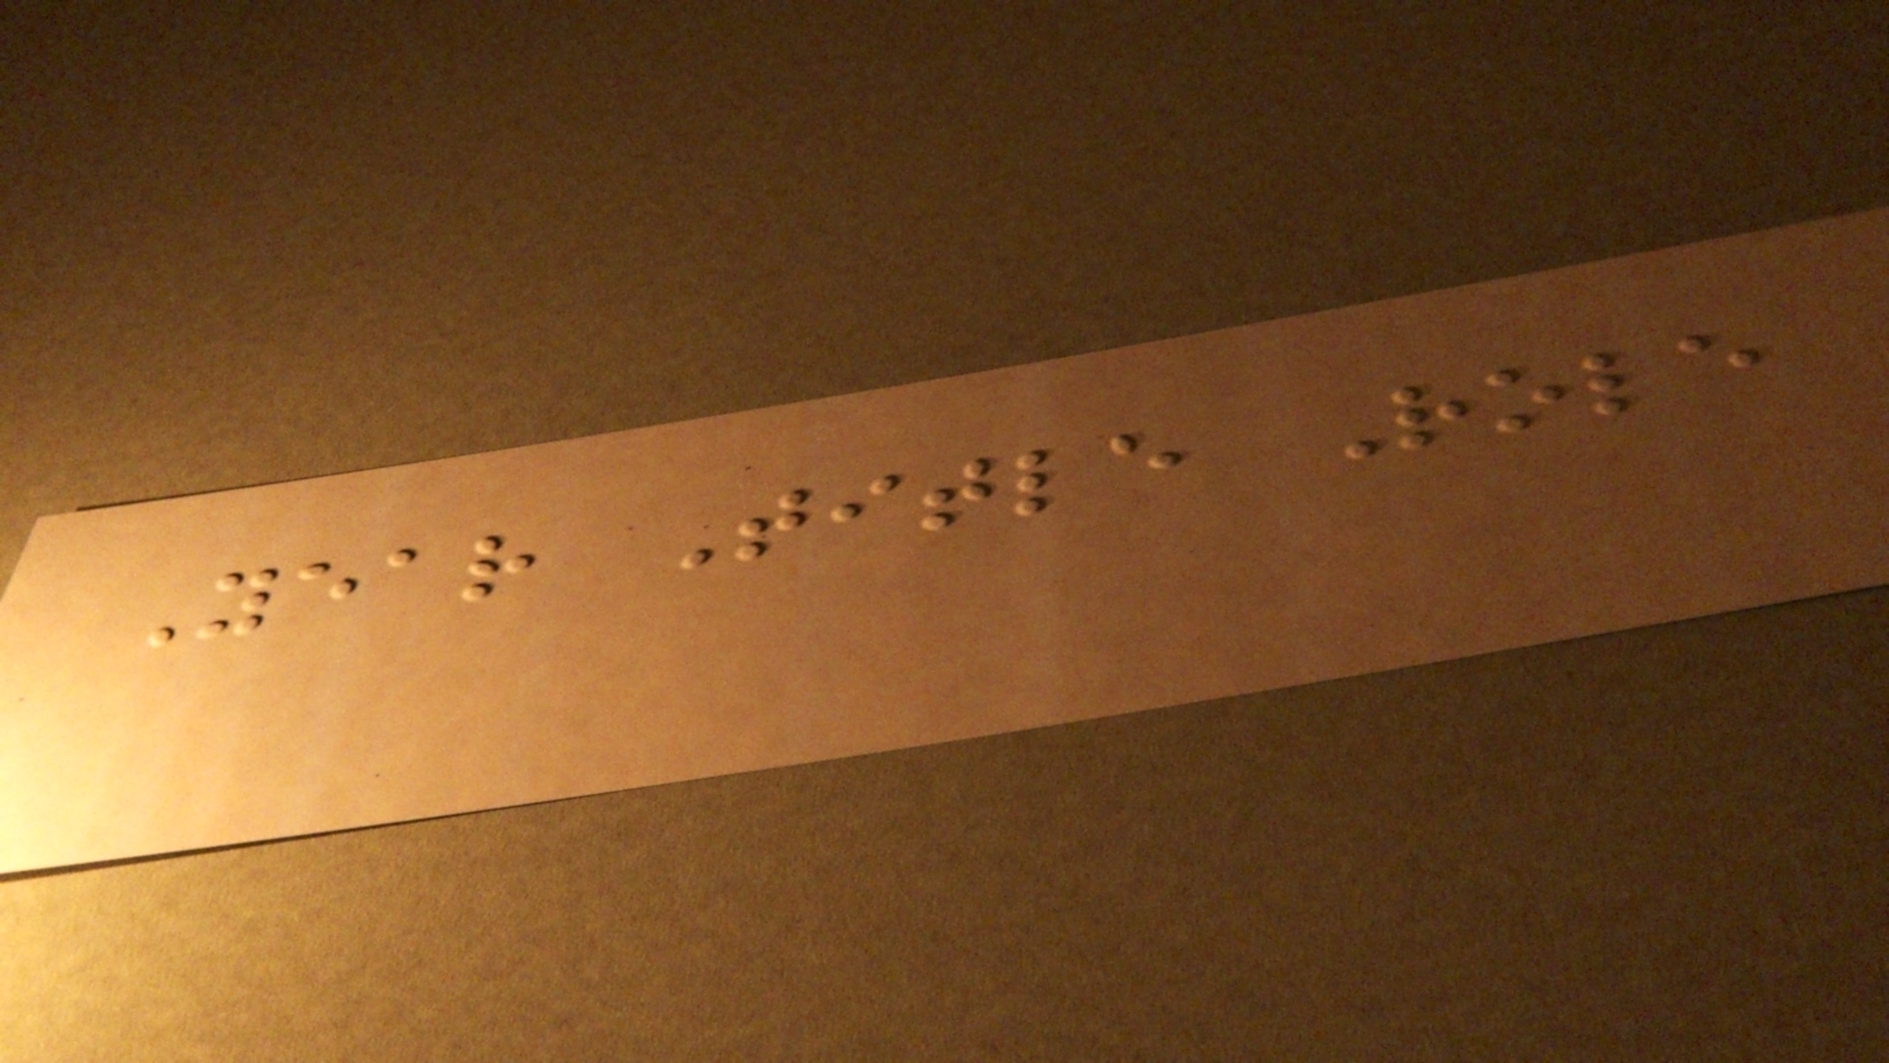Year Title Role
